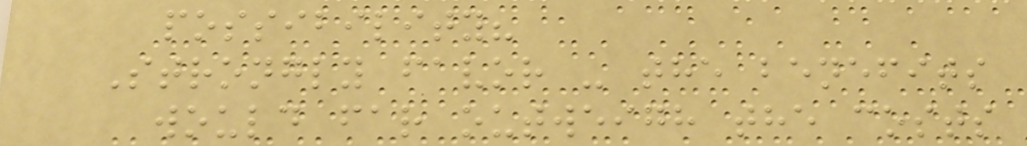possibility?
Strongly favor - the benefits
would far outweigh the costs
